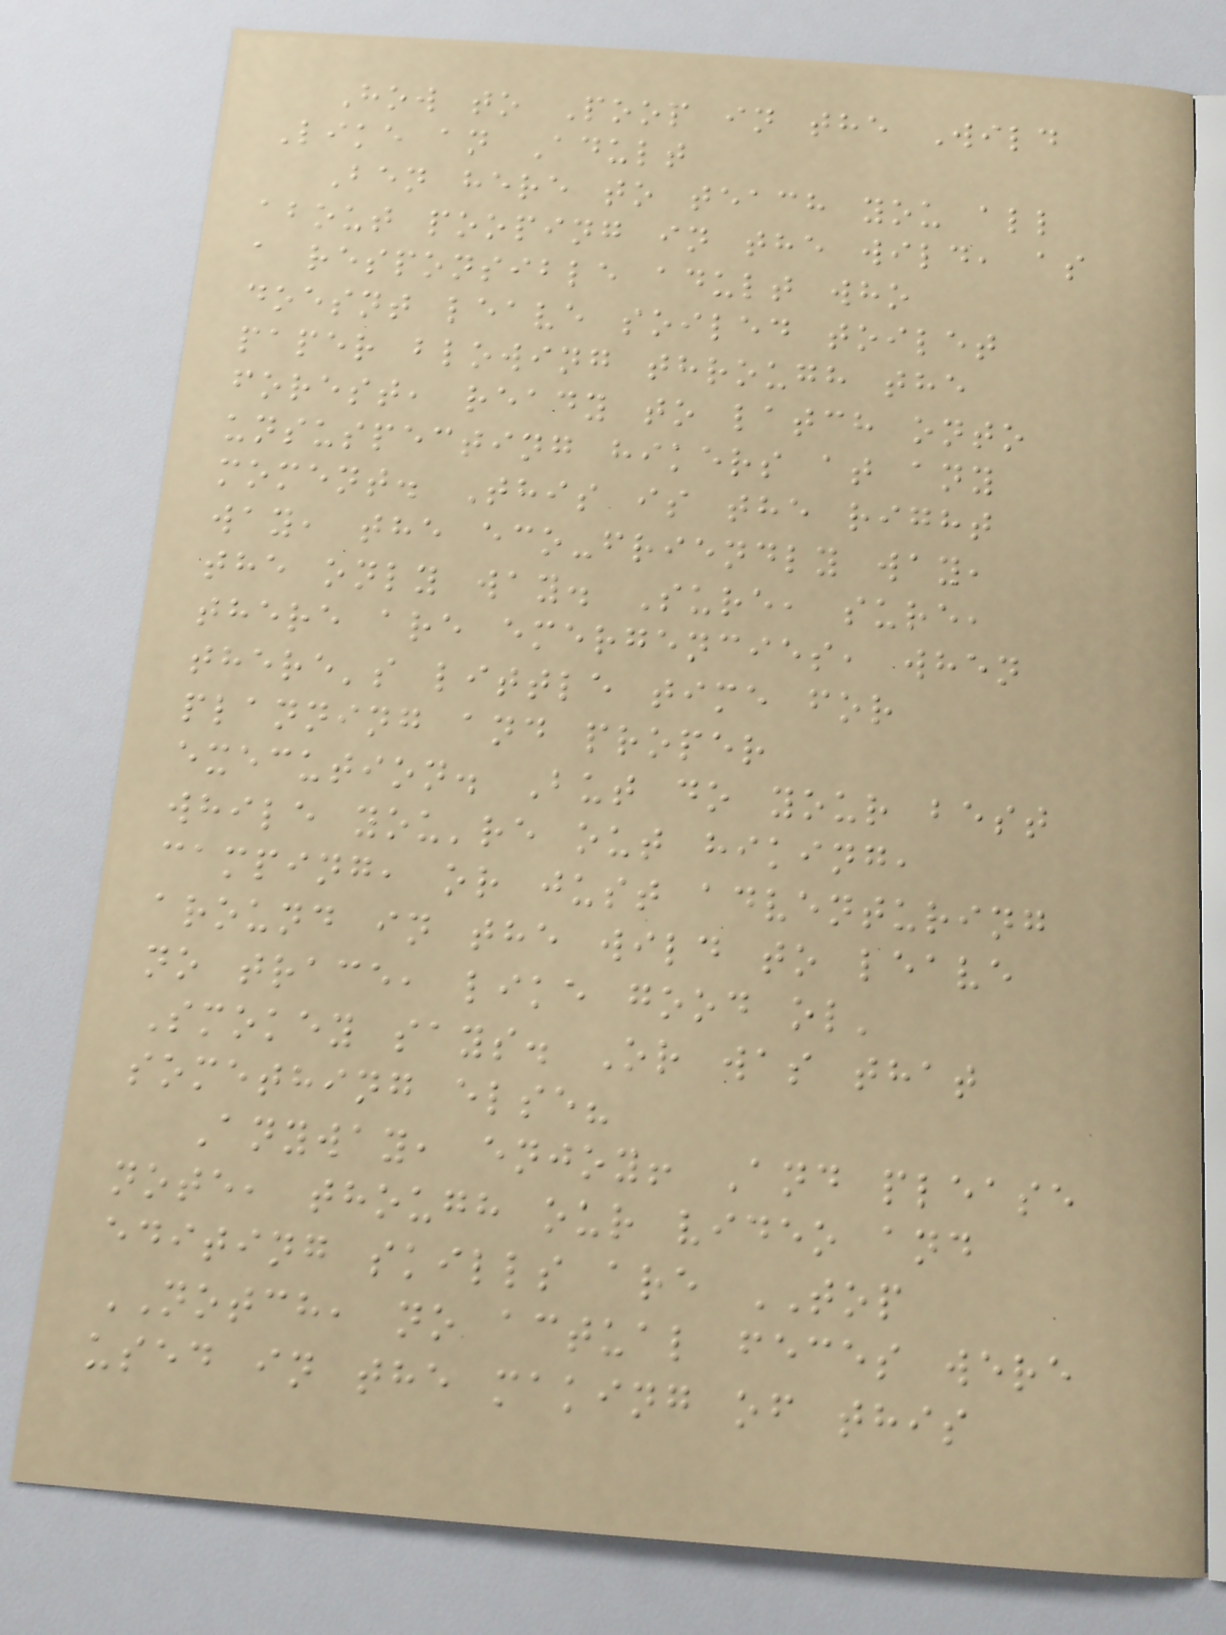How to Poop in the Wild
Like an Adult
Ben here to teach you all
about pooping in the wild, as
a responsible adult who
doesnt leave soiled toilet
paper blowing through the
forest, ready to latch onto
unsuspecting hikers at any
moment. This is the right
way, the eco-friendly way,
the only way. Sure, sure,
there are emergencies, when
there's little time for
planning and proper
execution. But do your best
while you're out hiking,
camping, or just adventuring
around in the wild to leave
no trace, like good ol'
Smokey says. Or was that
something else?
Anyway, enjoy! And please
note, though our video and
editing skills are TOP
NOTCH, no actual feces were
used in the making of this
